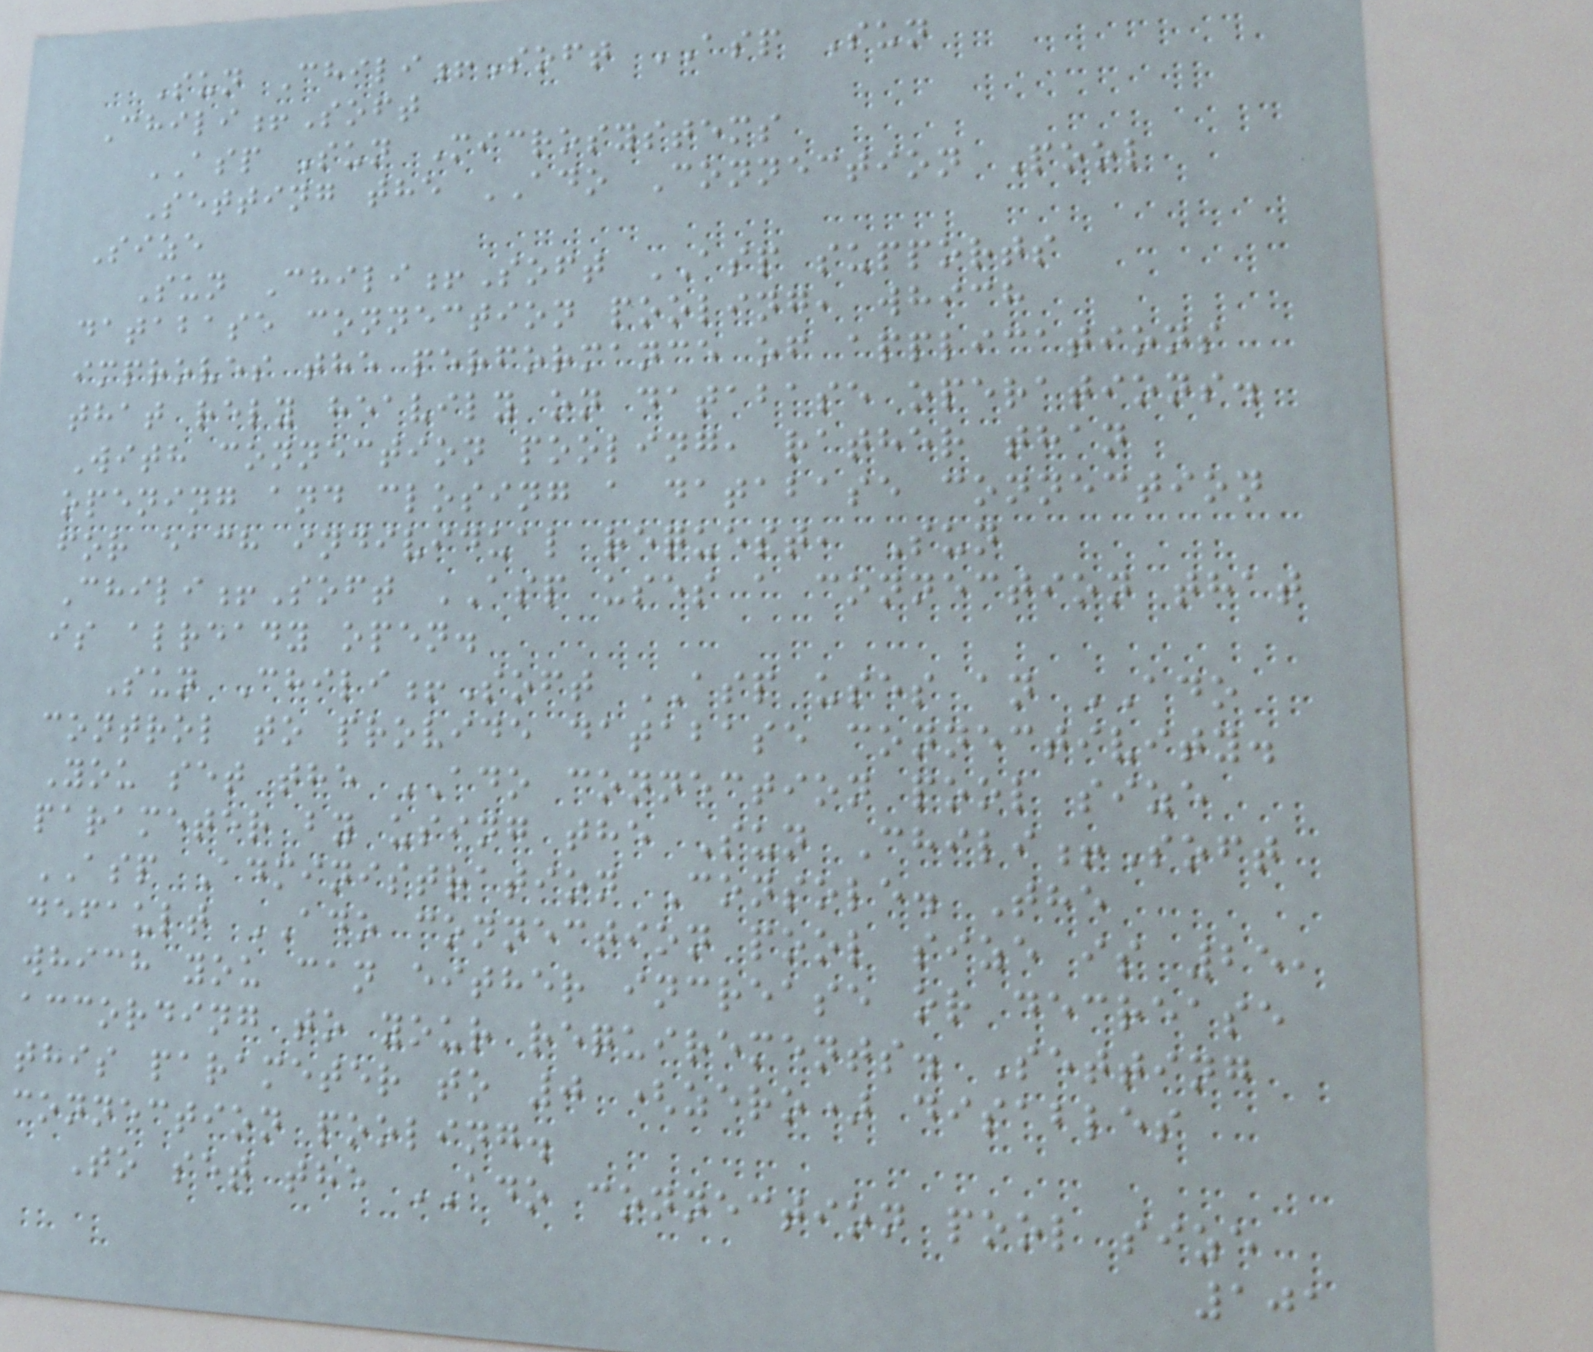Sun Chili!Soft ASP Sun
Chili!Soft
ASP Sun Microsystems
Setting the ADO Connection Pool
Size
Sun Chili!Soft ASP supports
database connection pooling, which
improves the performance of applications
that rely heavily on database operations.
With connection pooling, rather than
opening and closing a database connection
for each individual request, Sun
Chili!Soft ASP uses a connection that
is already open.
Sun Chili!Soft ASP uses an ADO
control to provide database connectivity.
You set the ADO connection pool size
parameter by using the Sun Chili!Soft
ASP Administration Console. The
default ADO connection pool size is 25,
which you can either increase or decrease
according to your requirements. Setting
this parameter to 0 (zero) disables
connection pooling.
To set the ADO connection pool size
101
